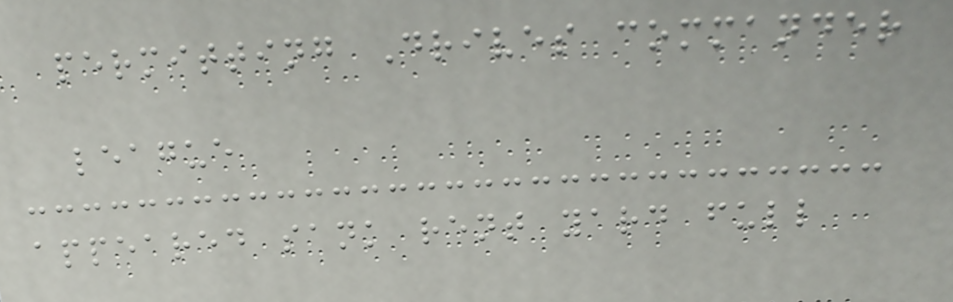permitting Drives commander
league
appeared sank rent yard full
